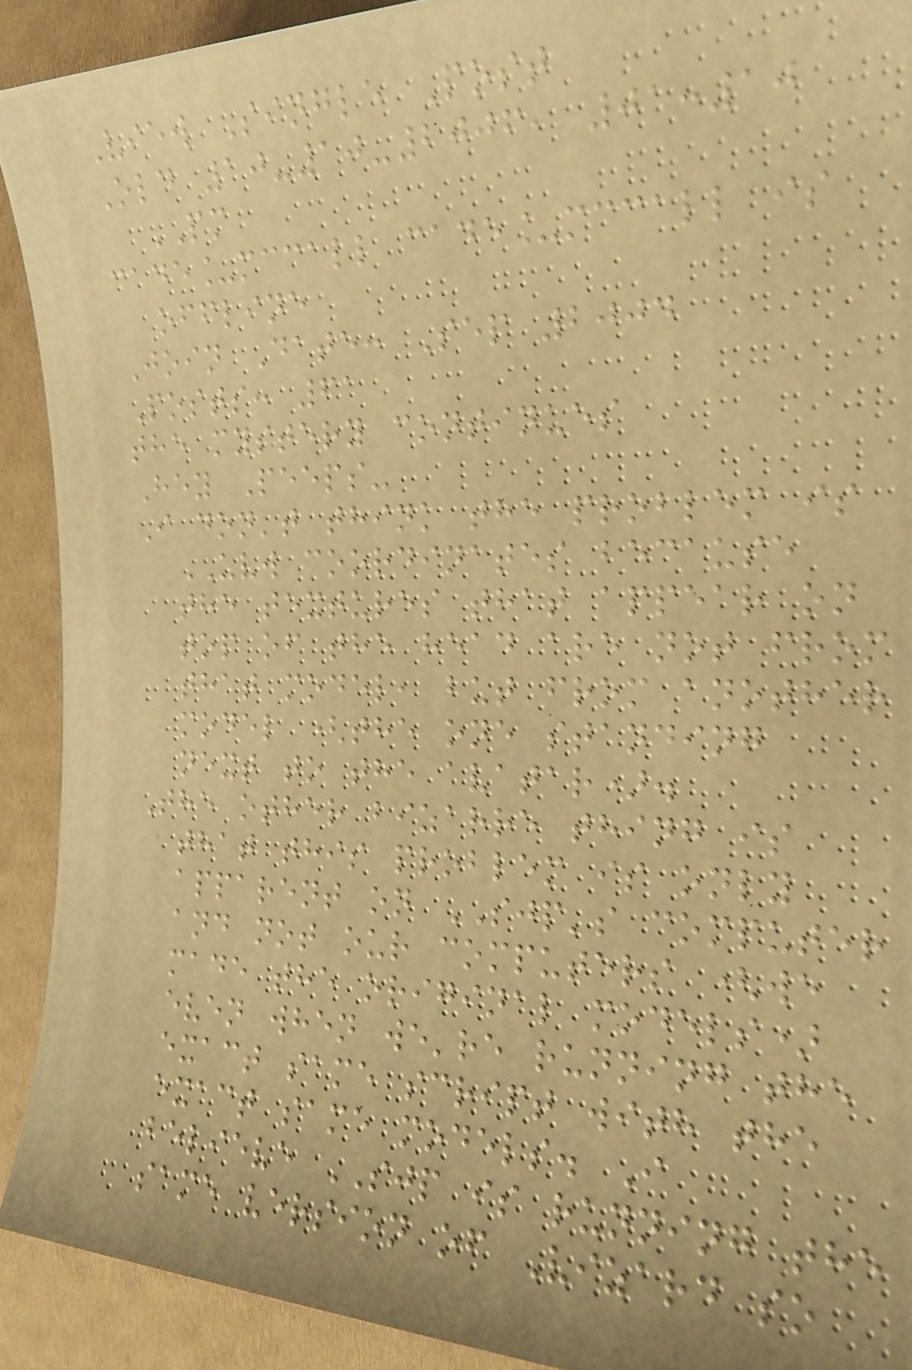View Single Post
Old 10-10-2006, 01:10
PM
cade_mccall cade_mccall is
offline
Join Date: Sep 2004
Posts: 61
the mystery continues
Hey Peeps-
I don't think the problem is
UVW coordinates because
the textures that appear on
top of the head are not from
that model, but from another
model (the one standing
next to the avatar).
The other bizarre thing is
that this problem is only
apparent on SJP's computer
and not our computers (we
made the original models)
even when we're running the
exact same script with the
exact same models. I
believe SJP is running the
same version of Vizard so
